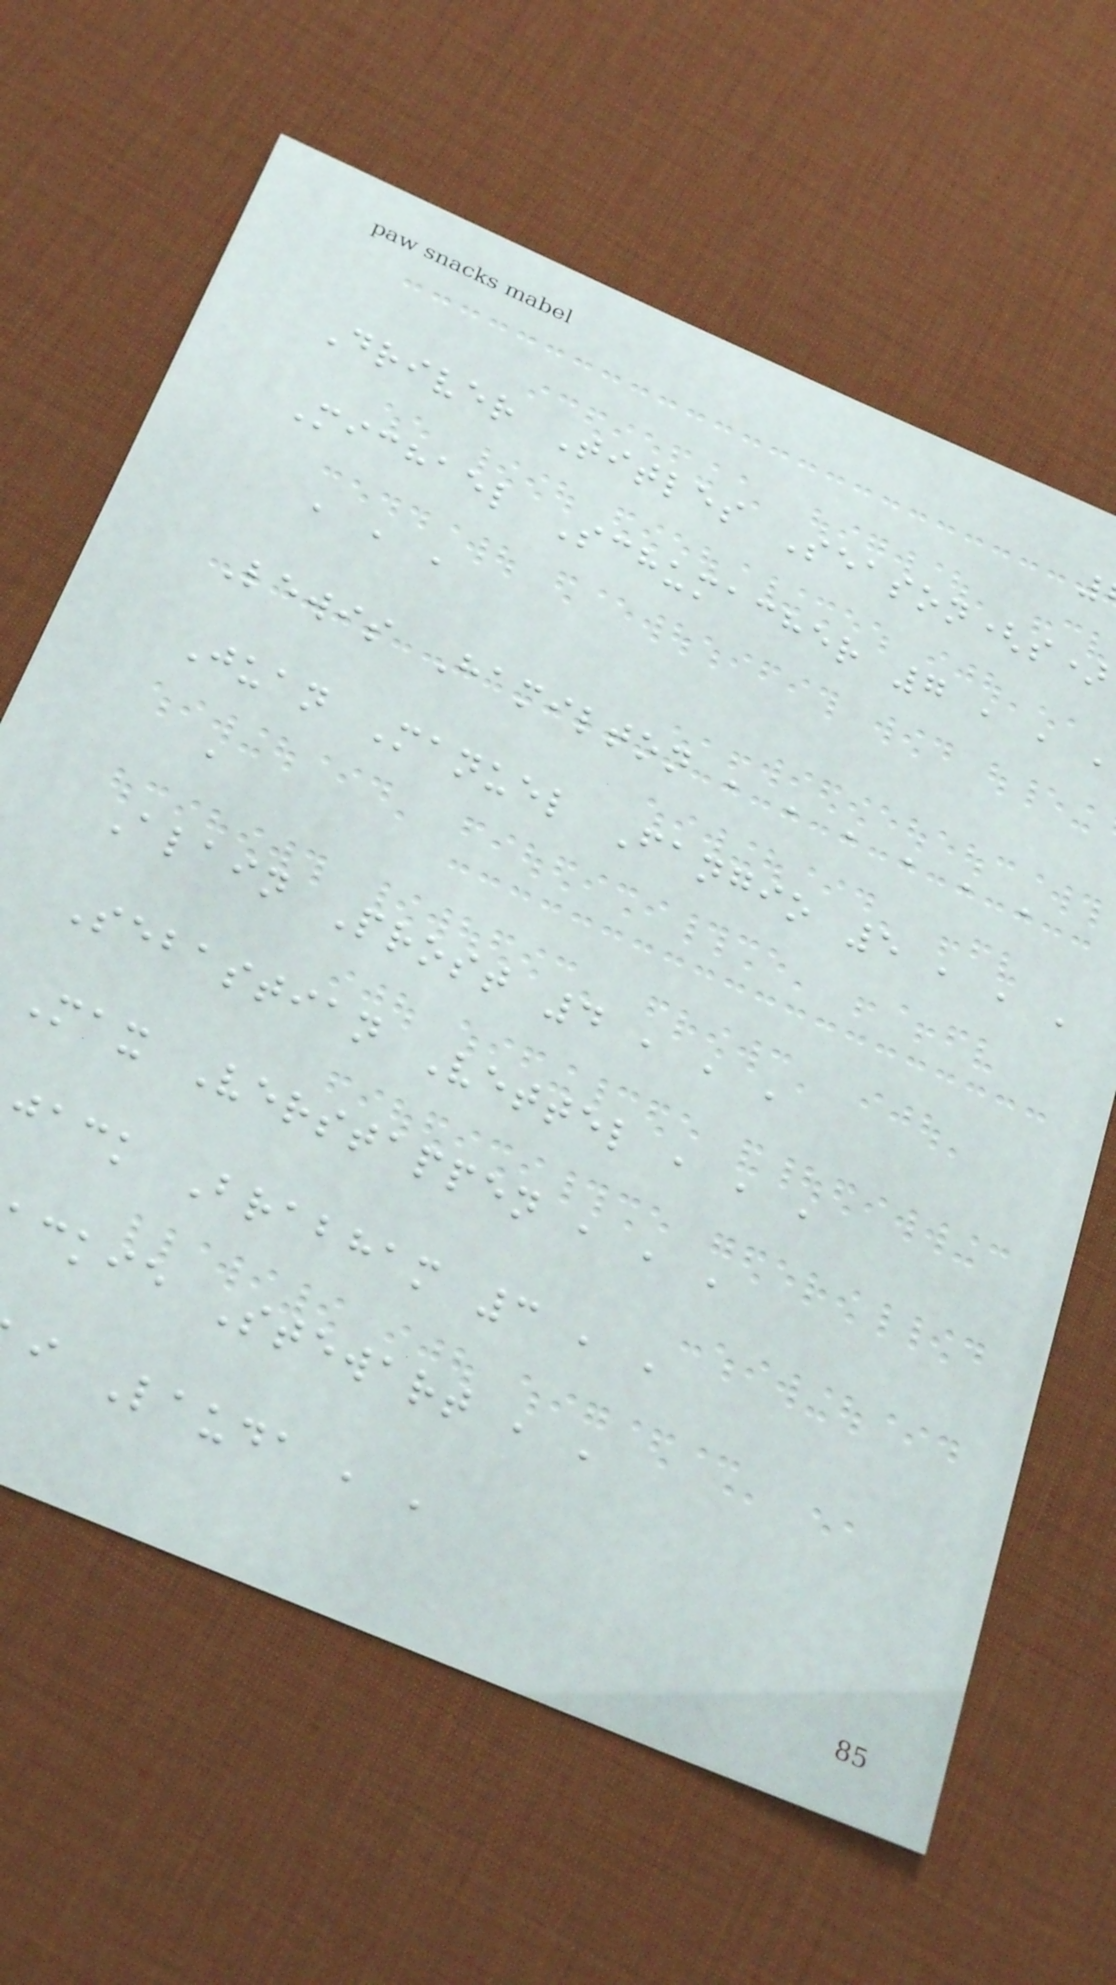Driver Titles Season(s)
Michael Schumacher 7 , , ,
, , ,
Lewis Hamilton , , , , , ,
Juan Manuel Fangio 5 , , ,
,
Alain Prost 4 , , ,
Sebastian Vettel , , ,
Max Verstappen , , ,
jack Brabham 3 , ,
ckie Stewart , ,
i Lauda , ,
